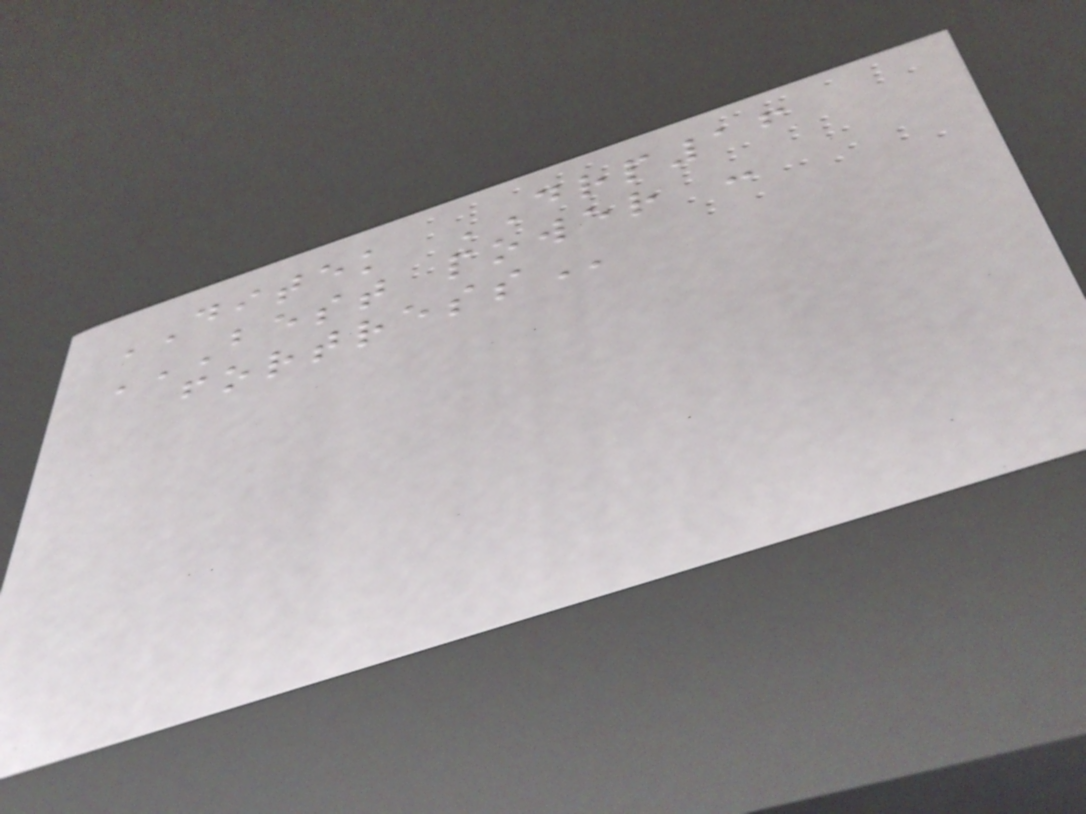DITEK DRP16
BEST POWER -
FORTRESS
